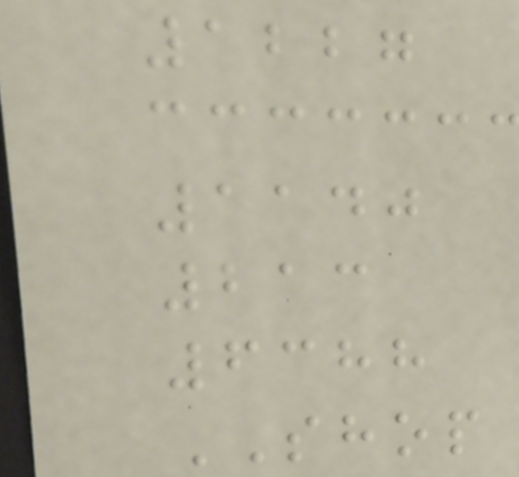1227
1140
213
6388
SHOP
